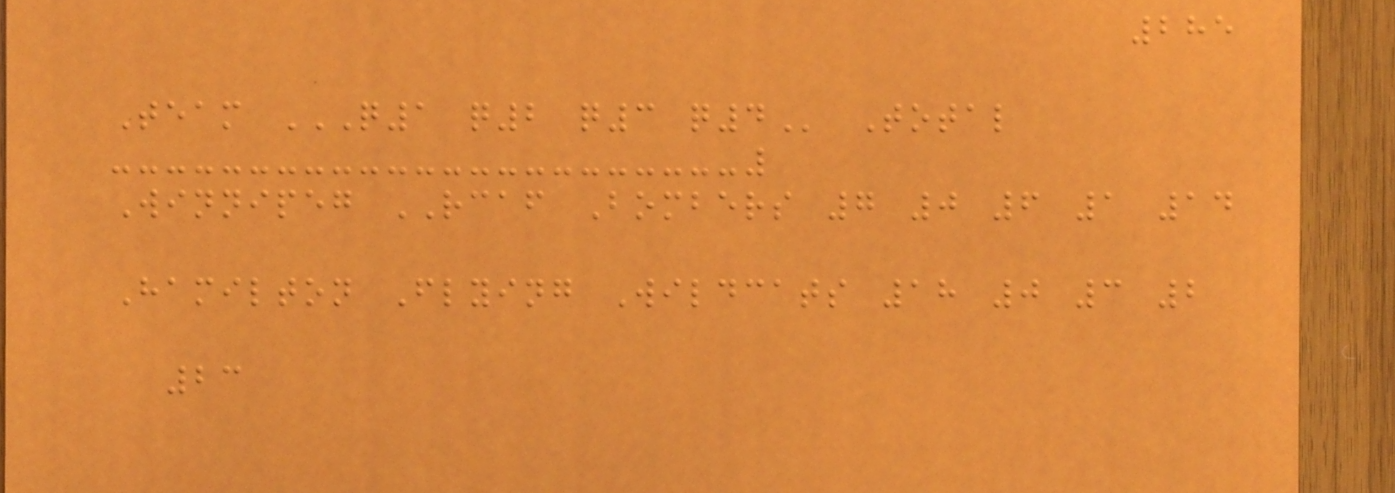285
Team Q1 Q2 Q3 Q4 Total
Winnipeg RCAF Bombers 7 0 6 1 14
Hamilton Flying Wildcats 18 0 3 2
23
